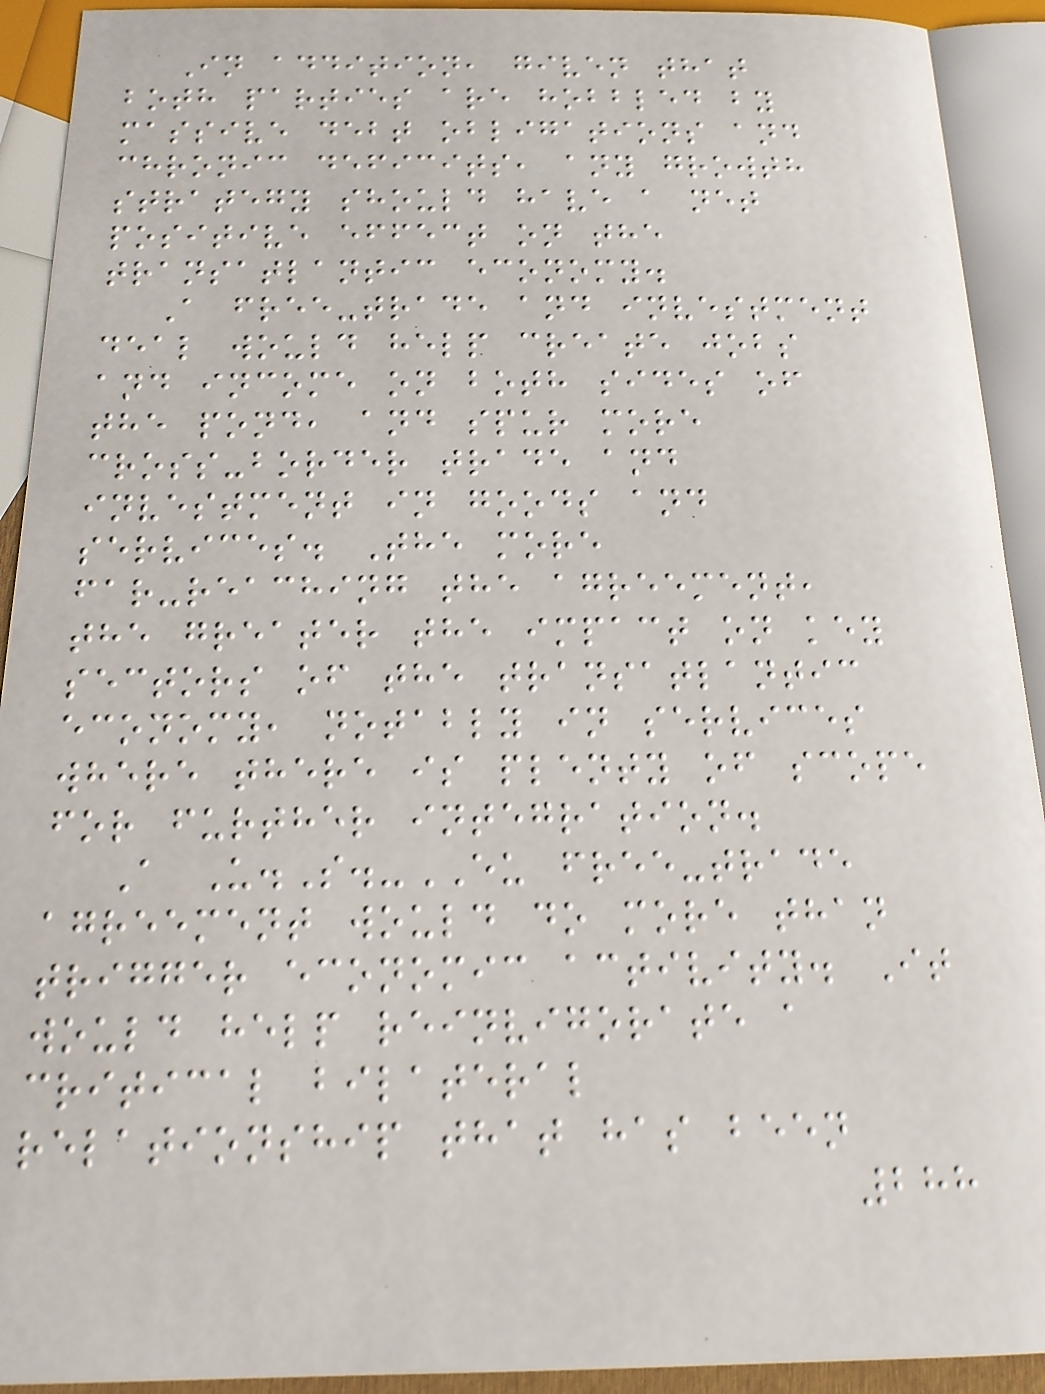In addition, given that
both parties are hobbled by
massive debt obligations and
chronic deficits, any growth
strategy should have a net
positive effect on the
transatlantic economy.
A free-trade and investment
deal would help create jobs
and income on both sides of
the pond, and spur more
cross-border trade and
investment in goods and
services. The more
far-reaching the agreement,
the greater the impact on key
sectors of the transatlantic
economy, notably in services
where there is plenty of scope
for further integration.
A U.S.-EU free-trade
agreement would do more than
trigger economic activity. It
would help reinvigorate a
critical bilateral
relationship that has been
288
